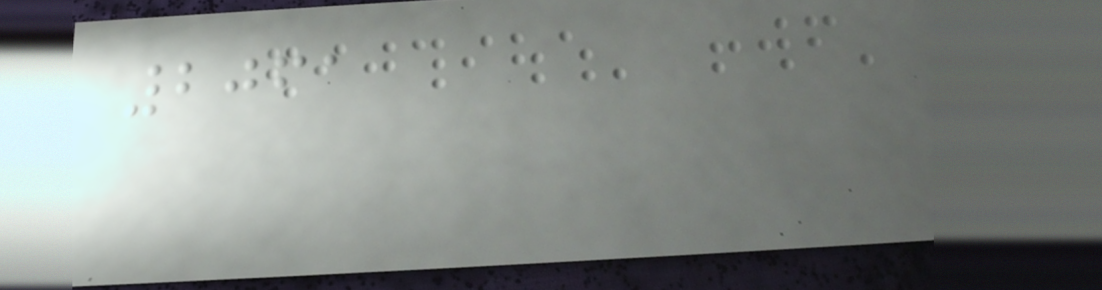2061
